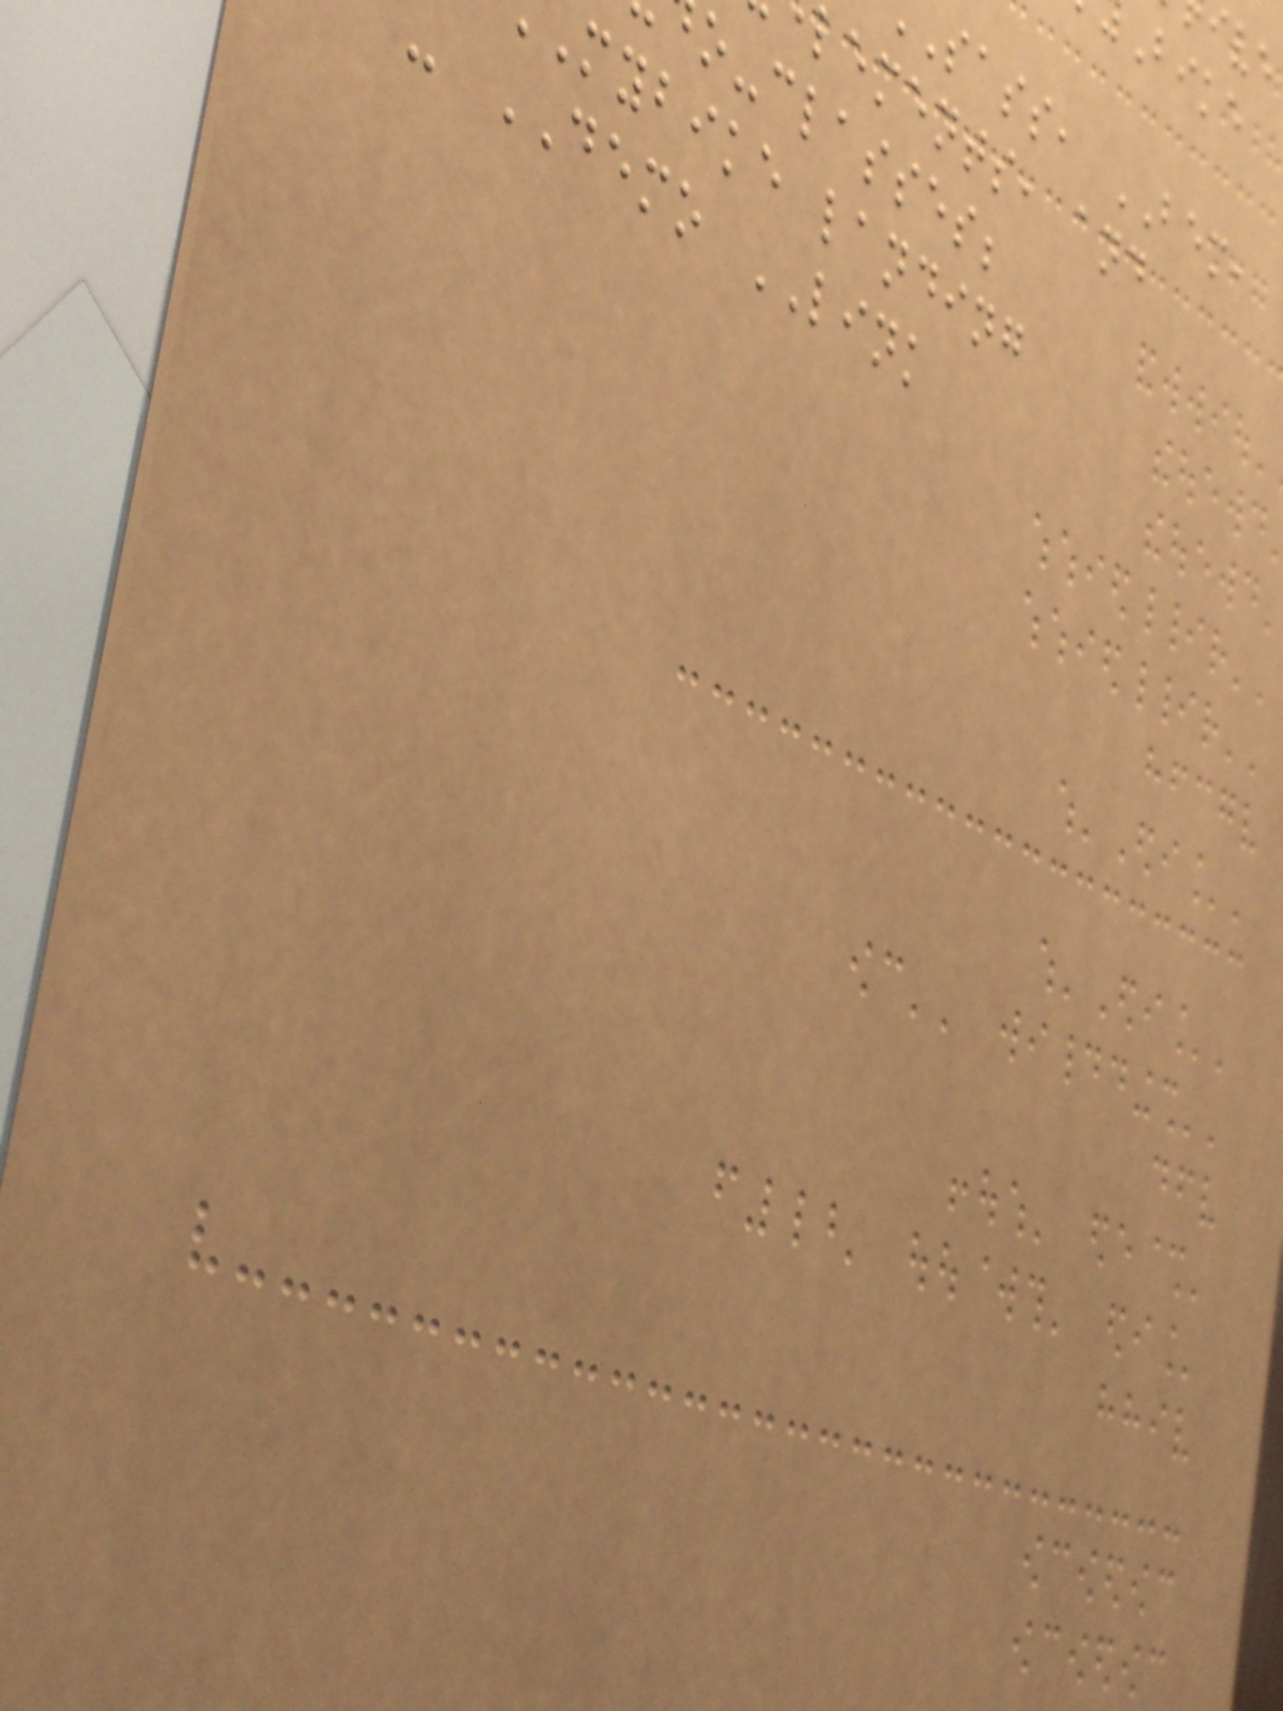sass, BEM,
lements, and
o-classes;
mybike landing
- DEMO LINK
